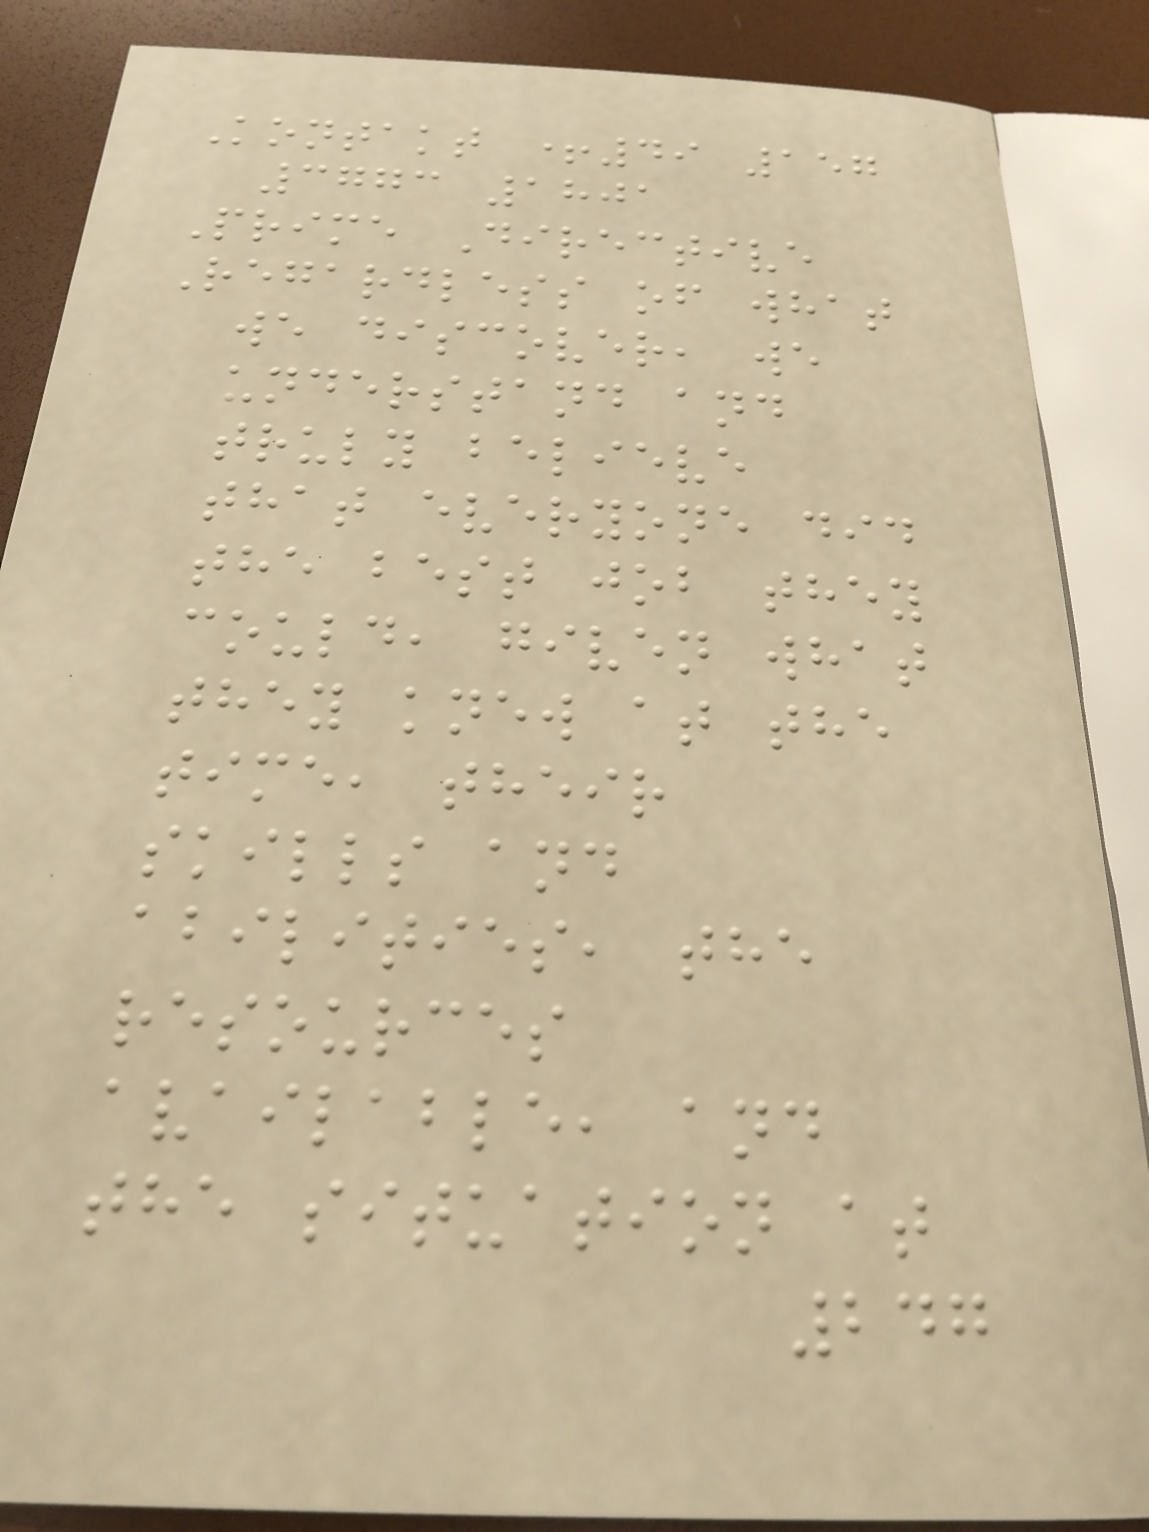Kontakt +49 157
3773 1801
Prime Directive
Regardless of what
we discover, we
understand and
truly believe
that everyone did
the best job they
could, given what
they knew at the
time, their
skills and
abilities, the
resources
available, and
the situation at
247
